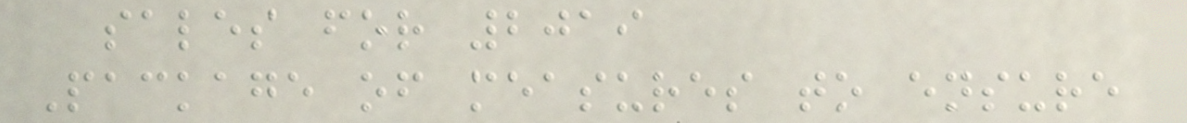sales for 2019
Package of measures to ensure
